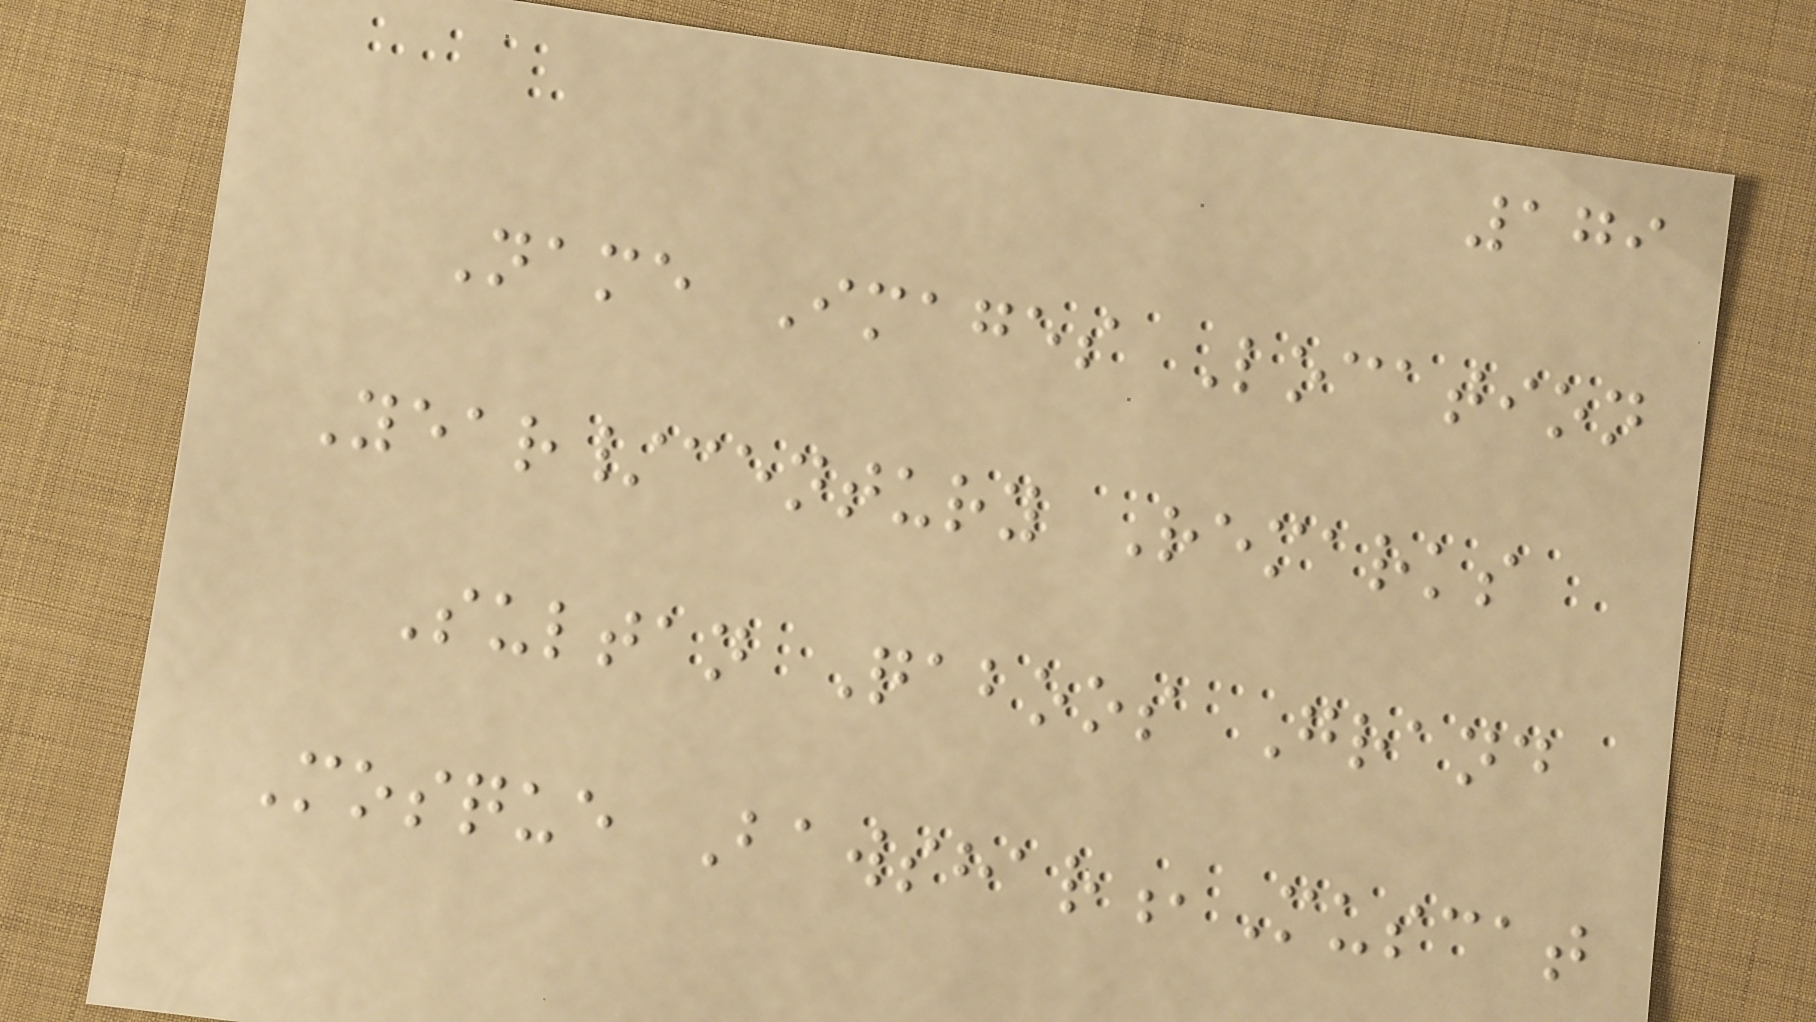179
Name Images Location
Year/century Remarks
Sultan Qaboos Grand
Mosque Bawshar,Muscat
